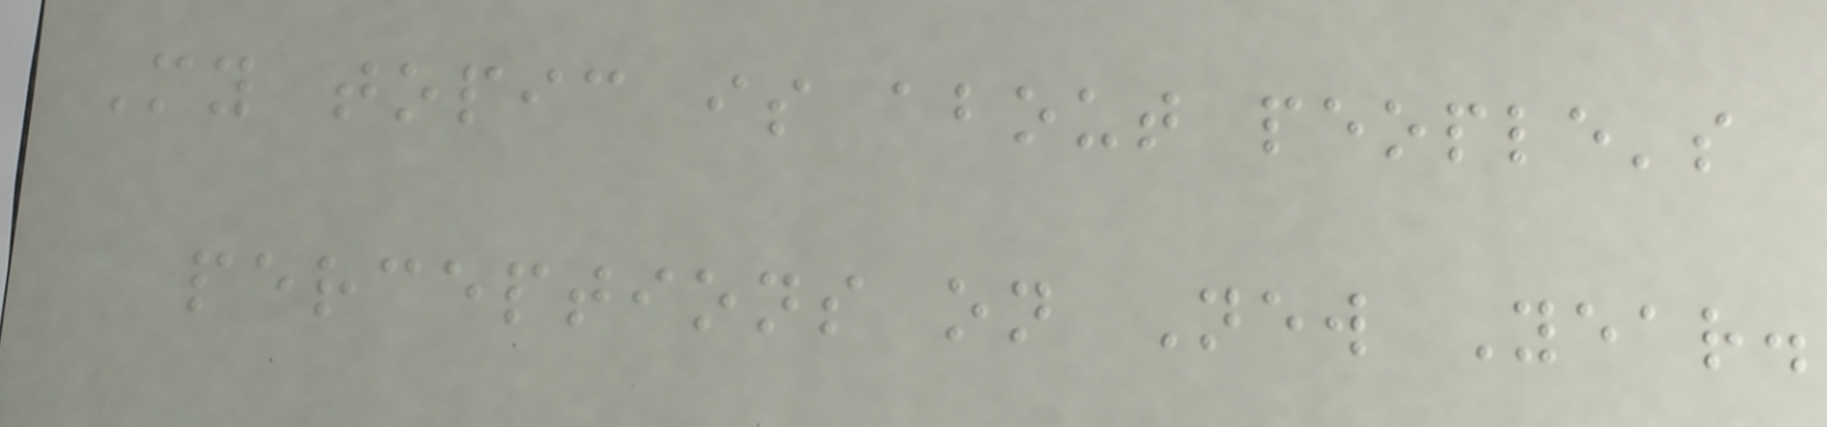My topic is about people's
perceptions on New Year.
